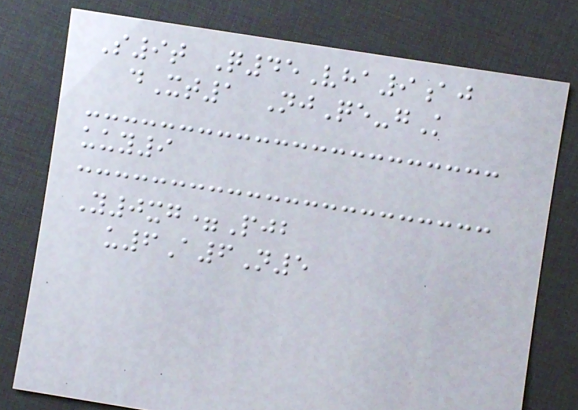S9t Q45Vha9aj
dXt1 NjQe-gK
uuy9
Y0xg=Pjb
u6A6N5
